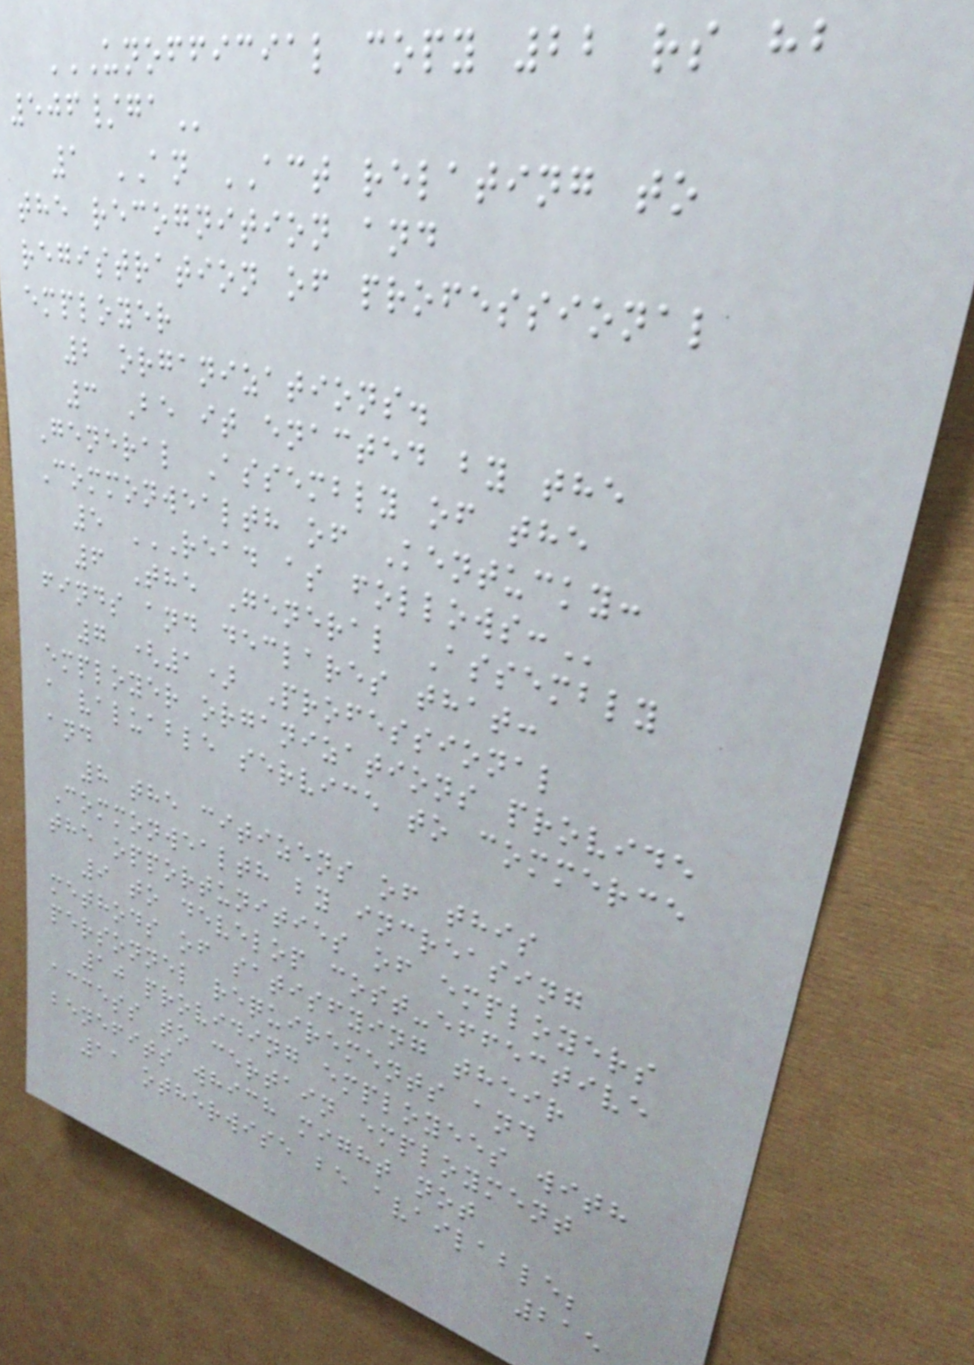UNOFFICIAL COPY 22 RS HB
506/GA
1 AN ACT relating to
the recognition and
registration of professional
employer
2 organizations.
3 Be it enacted by the
General Assembly of the
Commonwealth of Kentucky:
5 READ AS FOLLOWS:
6 The General Assembly
finds and declares that:
7 (1) Professional
employer organizations provide
a valuable service to commerce
and
8 the citizens of this
Commonwealth by increasing
the opportunities of employers
9 to develop cost-effective
methods of satisfying their
personnel requirements and
10 providing employees with
access to certain employment
benefits which might not
11 otherwise be available;
215
